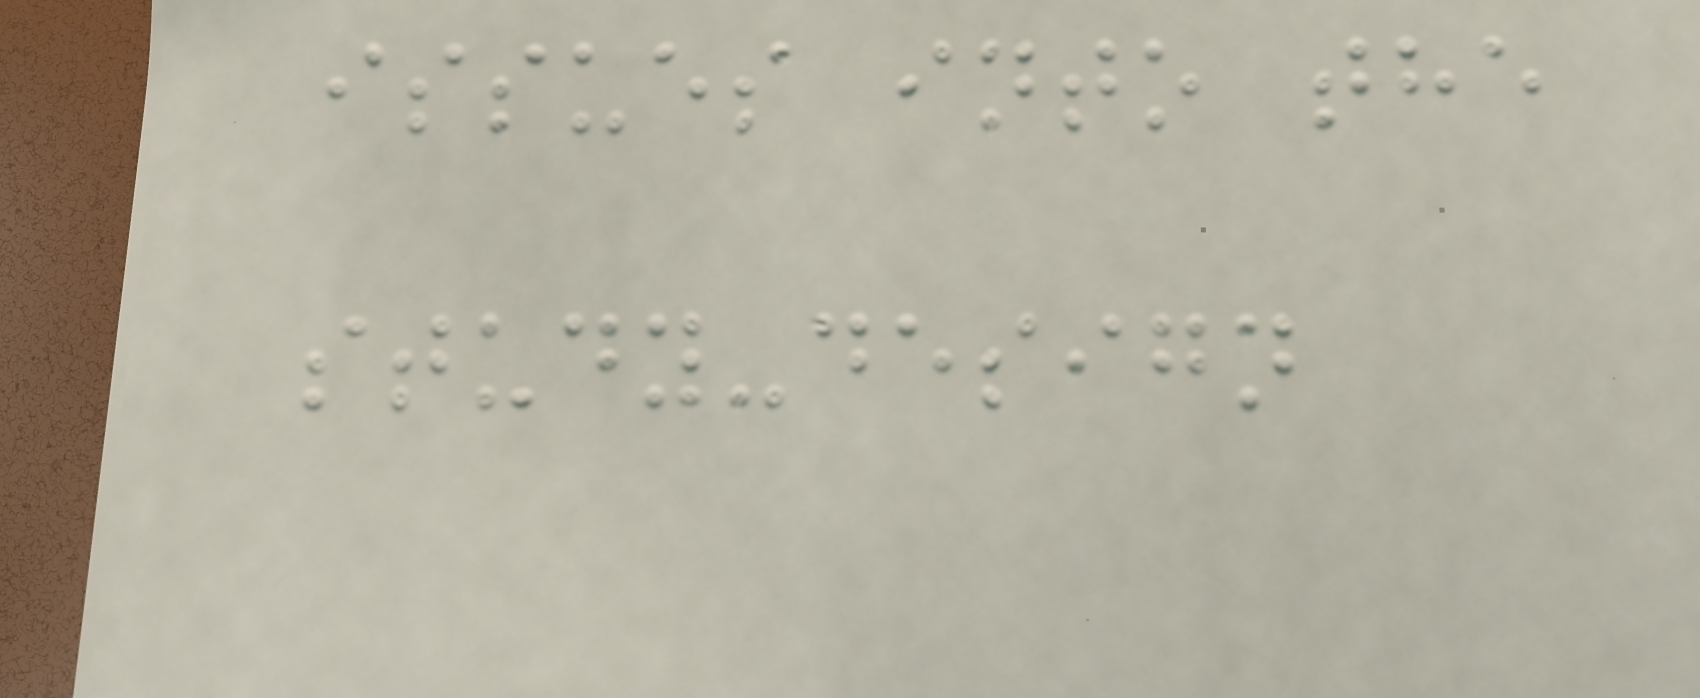issues into the
study-design
